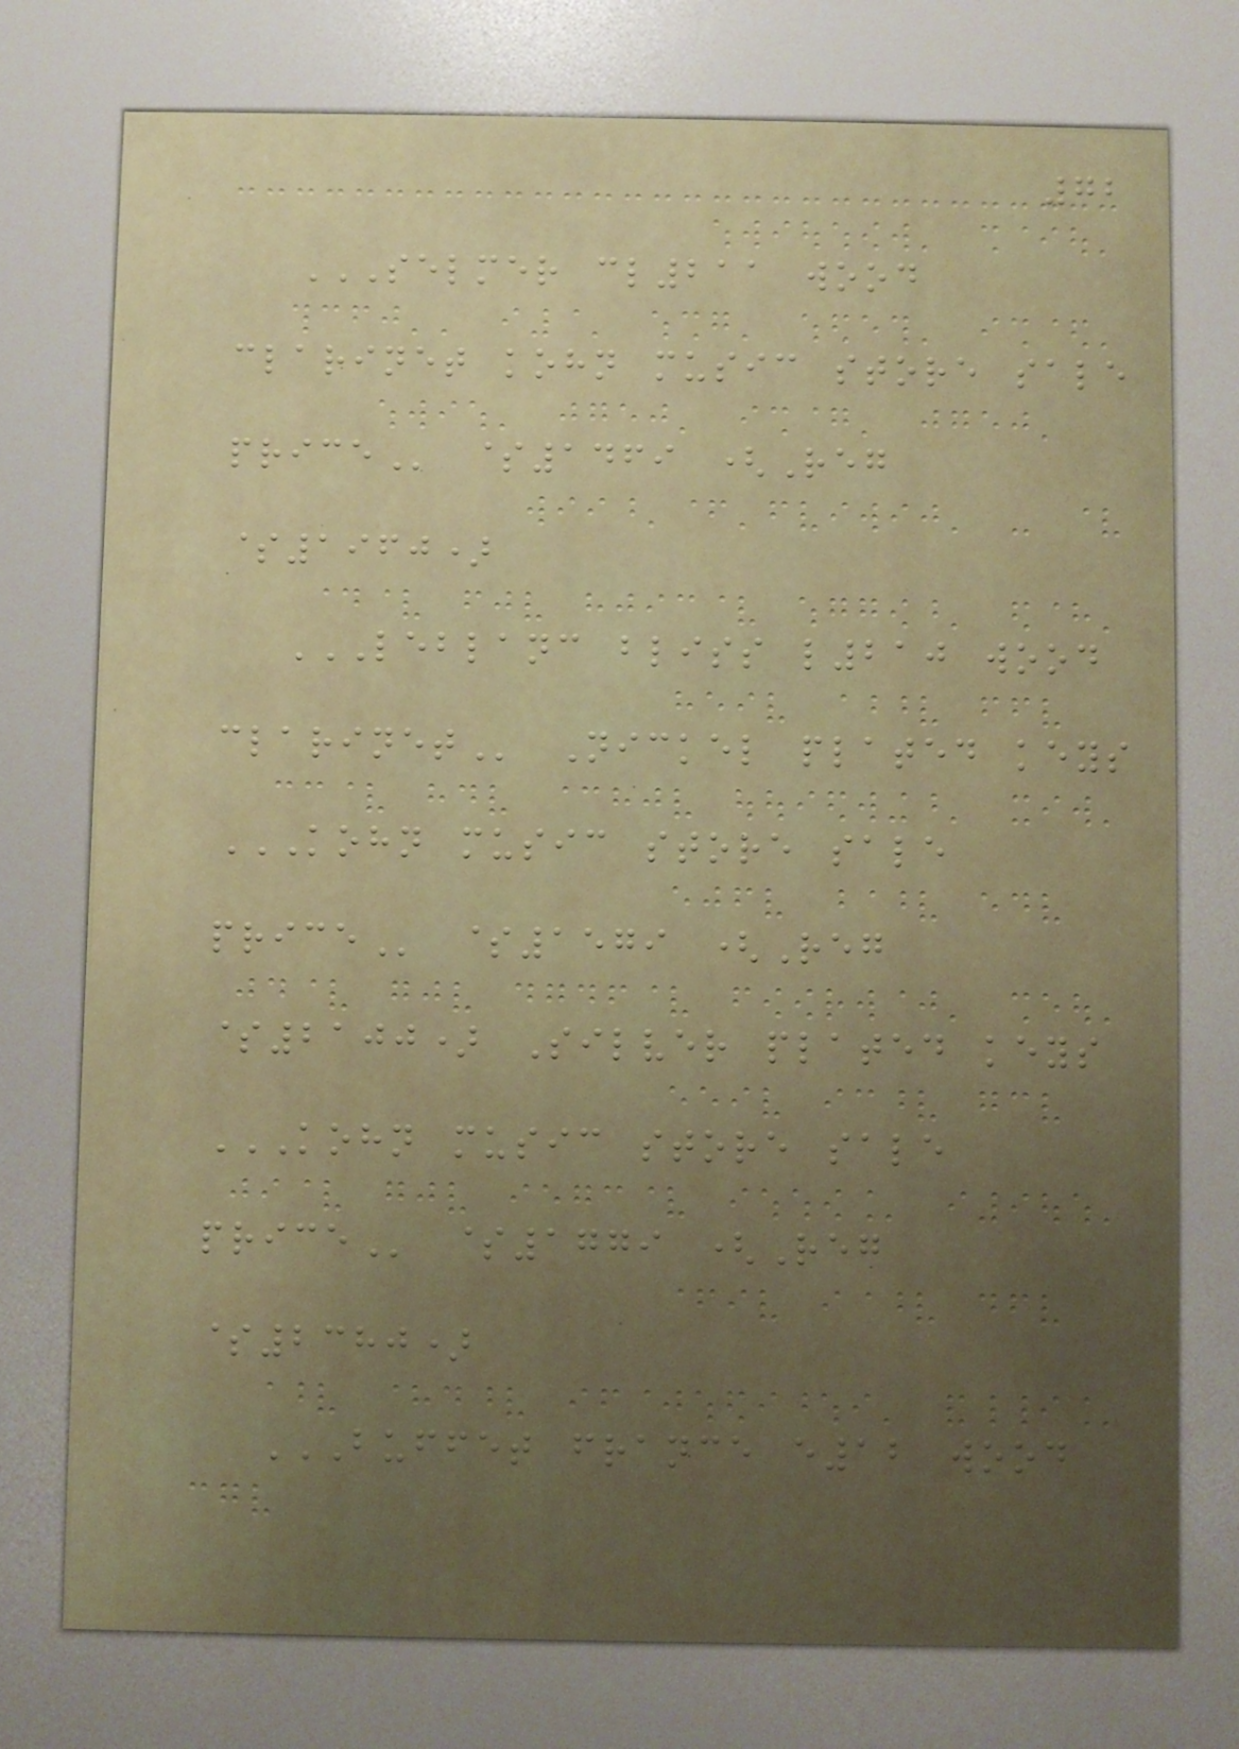72
SELMER CL211 WOOD
CLARINET KOHN MUSIC STORE SALE
PRICE $1469 (Reg
$1960)
LEBLANC BLISS L210 WOOD
CLARINET Nickel plated keys
KOHN MUSIC STORE SALE
PRICE $1579 (Reg
$2100) Silver plated keys
KOHN MUSIC STORE SALE
PRICE $1779 (Reg
$2380)
BUFFET FRANCE E12 WOOD
